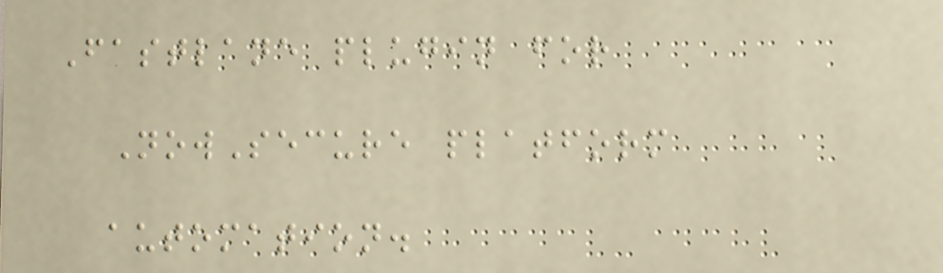Fastlane plugin for
NowSecure platform
automation.
